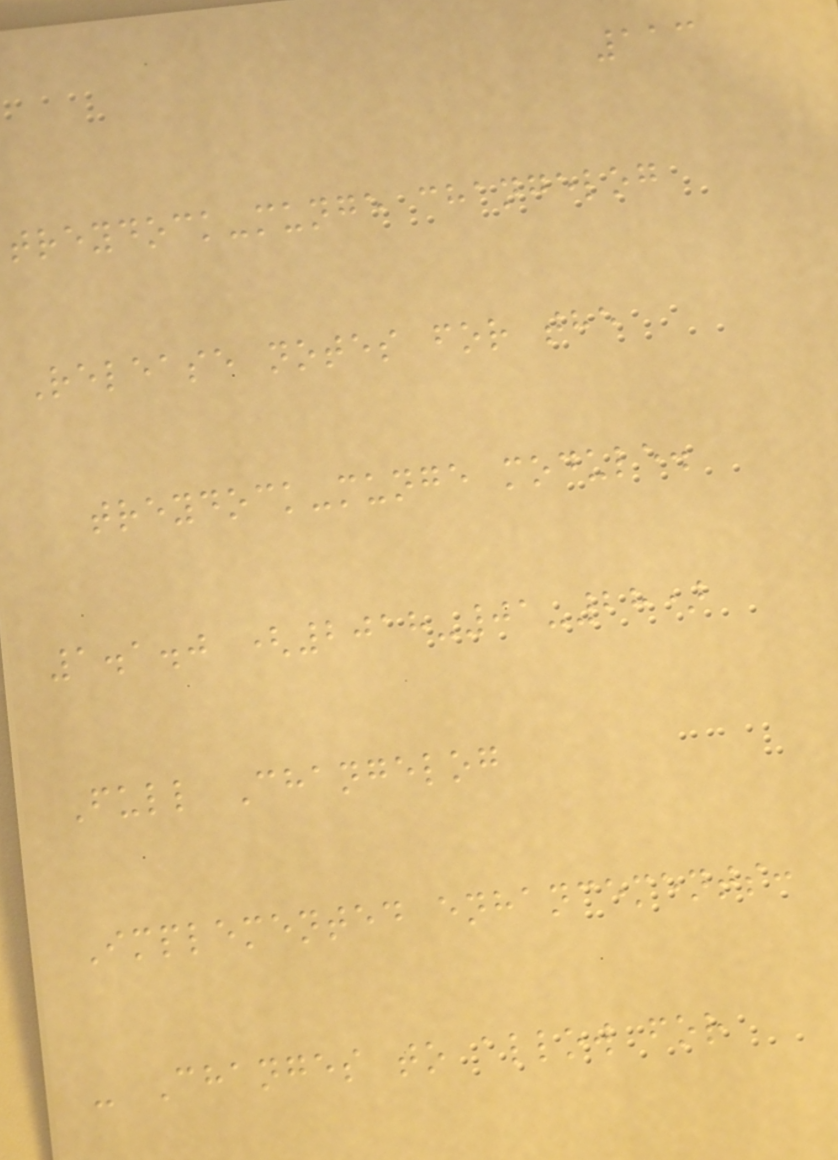113
treydock-munge changelog
Release notes for the
treydock-munge module.
1.1.0 (2018-01-28)
Full Changelog
Implemented enhancements:
- Changes to allow for
